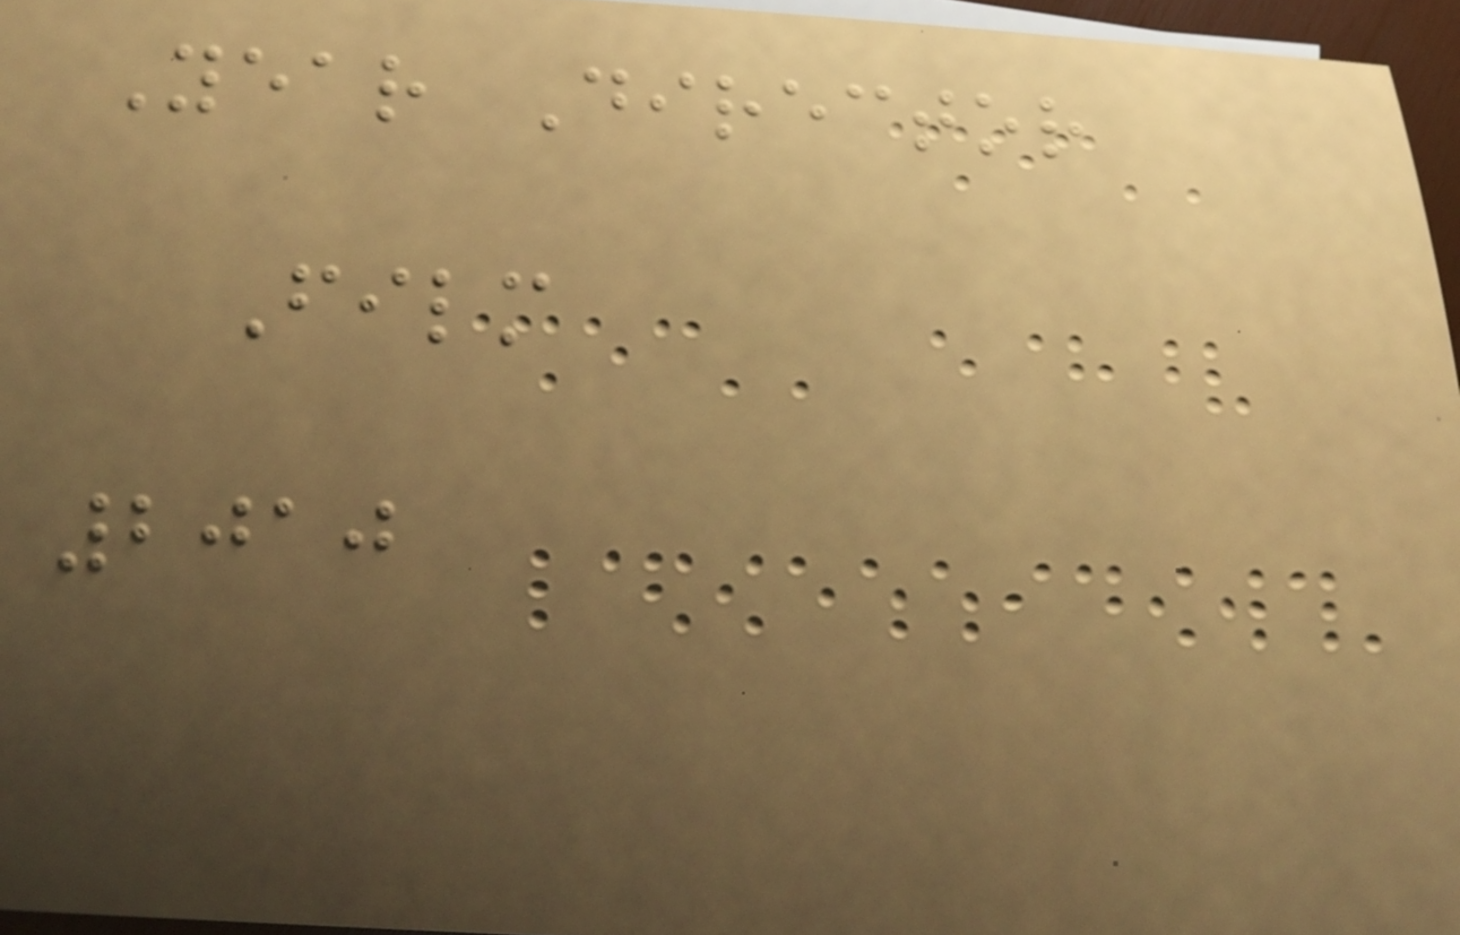Year Director
Film
2010
